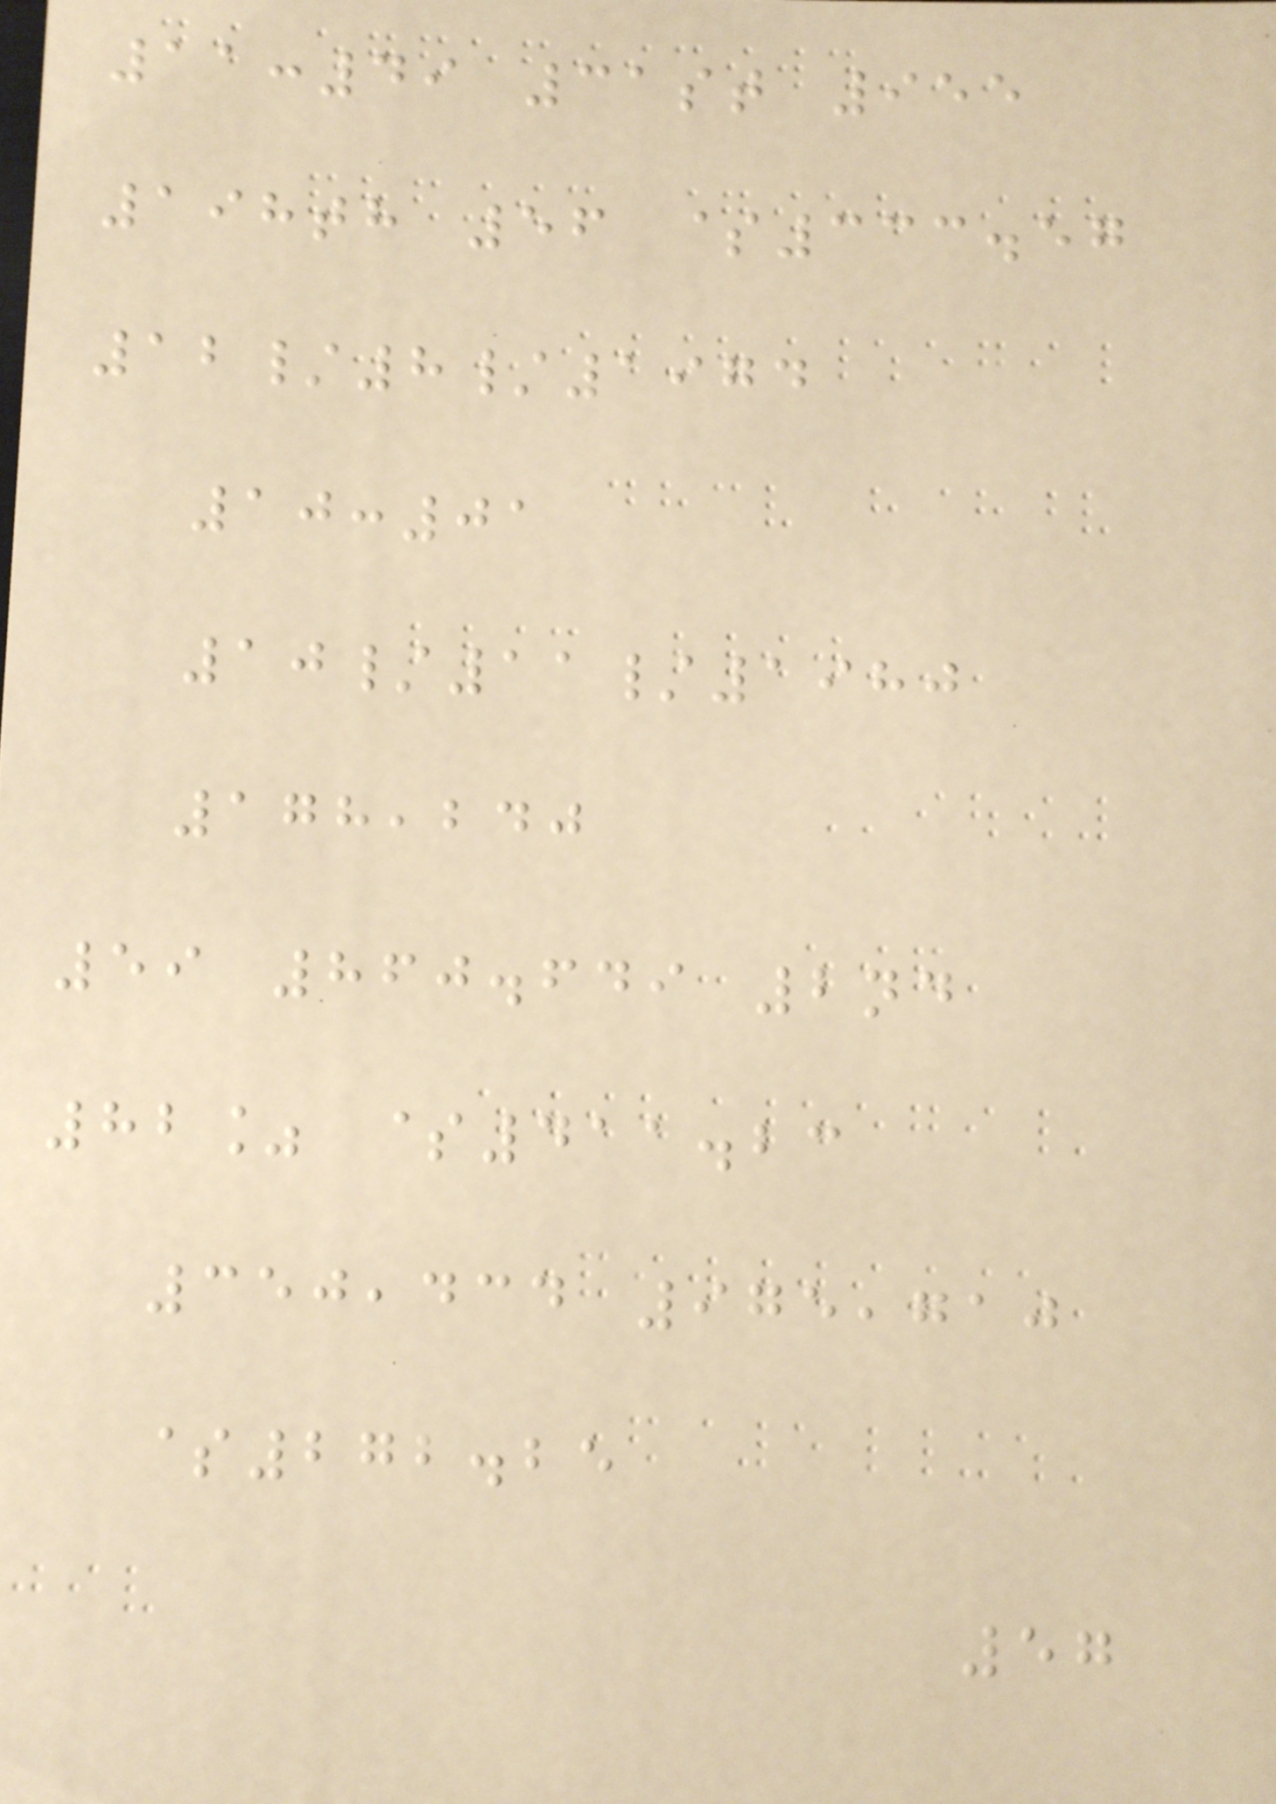11:49 31st 955
198th 56 $333.57
12/8/1974
10:01
10/11/1980
178,240
59 860.649 2nd
82% $411.23
350,434 975,710
$272.25
57
